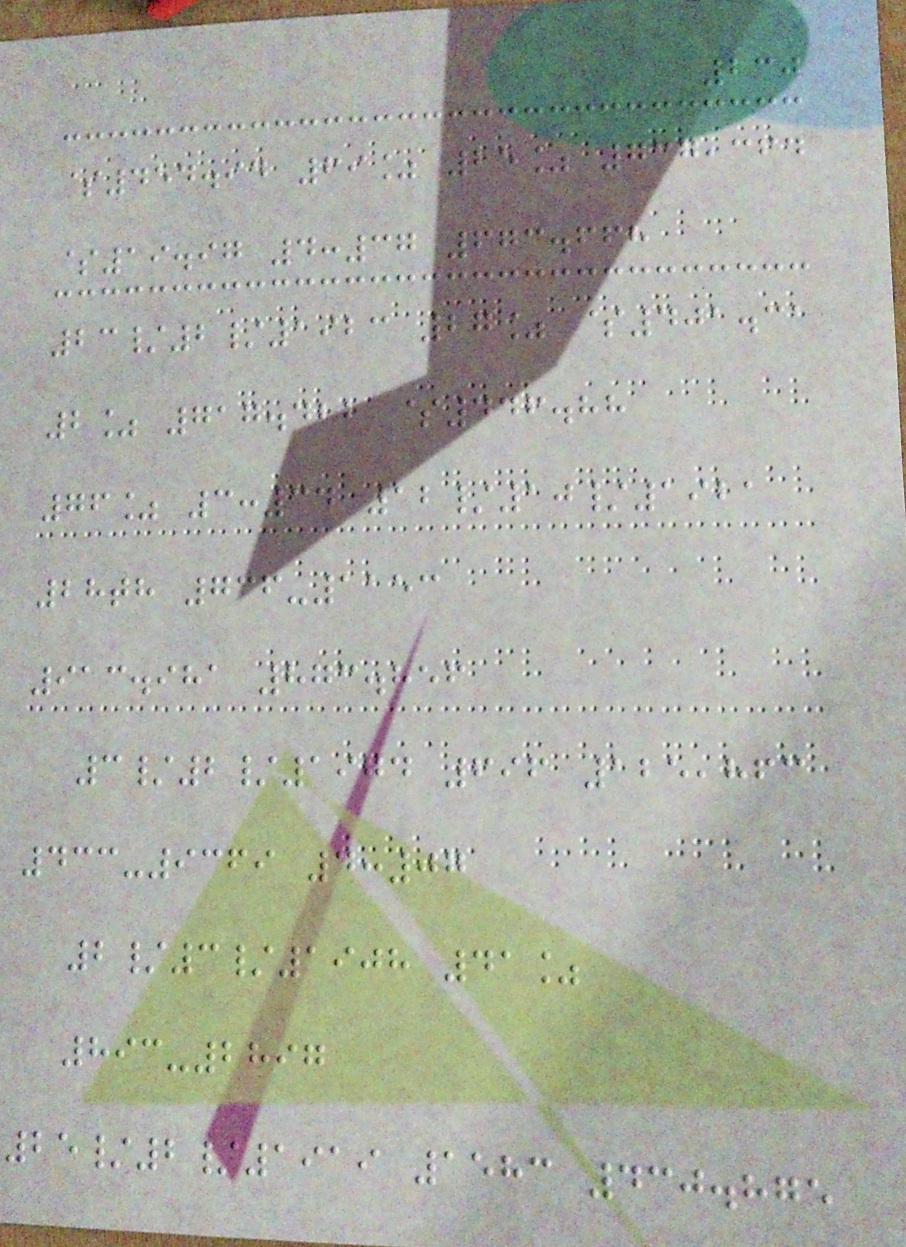230
$454.94 69% 25% 737,364
$19.97 4:37 673.668
23/2/1923 27% $401.31
2% 717.422 $446.88
76% 3:34 12/10/1921
28th 736-1153
913.981 873.856
3/2/1974 696 125,863
433-9369 4:07
2/3/1908 41%
893-2897
25/2/1919 1583 430.875
